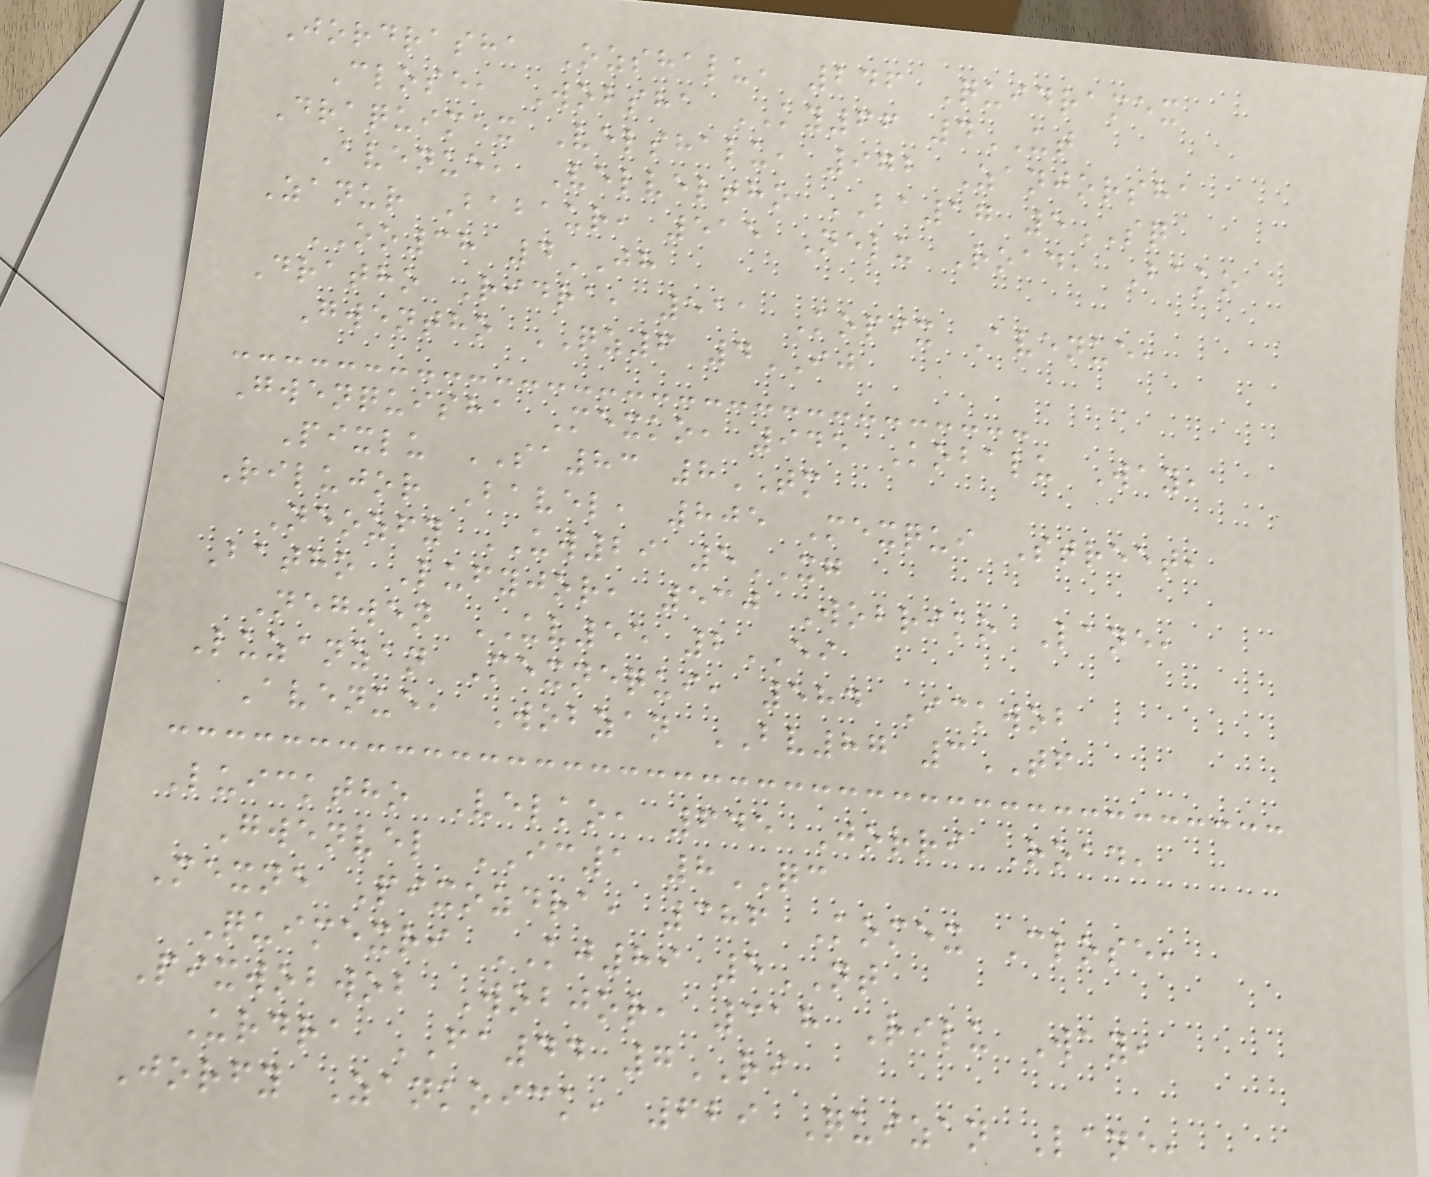Jordrasha Ozshalu, 246 Quidramex
Close, Wobsha KY66 4UT
Draquimex Velshalu, 972 Zanjorsha
Avenue, Velveltho BA17 5SQ
Zanur Babaur, 515 Nelu Road, Bako
OO38 4JH
Dratho Ridra, 511 Kopix Avenue,
Gwentho QZ6 4IJ
Gwenquisha Mexko, 945 Kobalu Way,
Pixlu SA83 8TM
Rilujor Bavel, 805 Mexqui Street,
Neozfy UW29 5XG
Batho Lufyjor, 530 Wobriko Lane,
Negwen UV55 2EI
Luzanzan Mexnequi, 584 Ickwob
Avenue, Wobzan BV87 3TF
Luicktho Velko, 645 Jorri Road,
Gwenvel IC1 8QC
Mexne Pixozdra, 386 Komex Close,
Quimexri KJ89 5NT
Pixwobwob Wobjor, 318 Rilu Way,
Urdra FA44 7RI
Jorfy Zankoick, 629 Quizan Lane,
